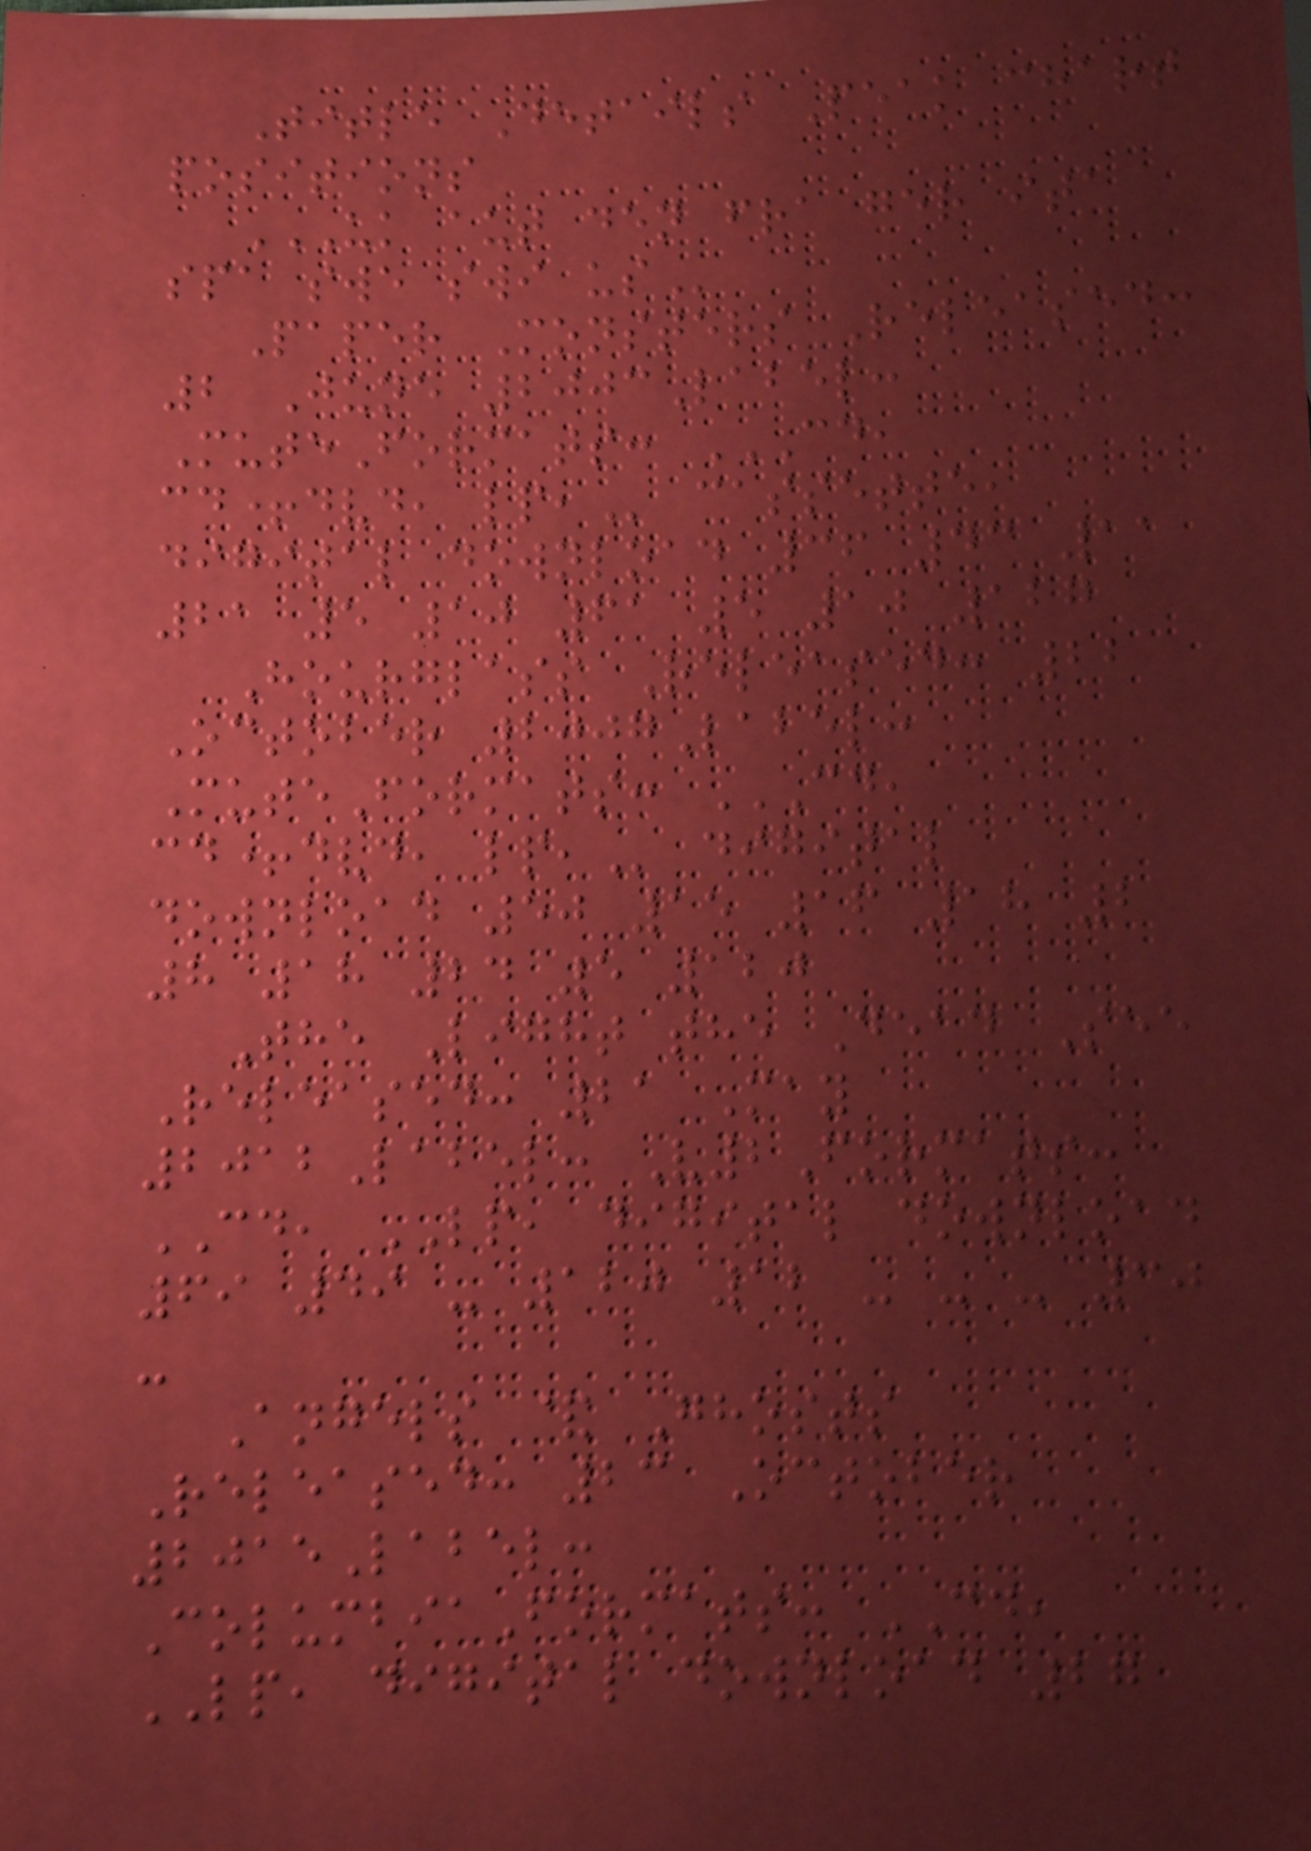Title Details Peak chart
positions
UK AUT DEN FRA GER ITA
SPA SWE SWI US
Paper Monsters Released:
2 June 2003Label:
MuteFormats: CD,
CD+DVD, LP, cassette,
digital download 36 43 11
21 5 10 61 5 10 127
Hourglass Released: 22
October 2007Label:
MuteFormats: CD,
CD+DVD, LP, digital
download 50 15 16 18 2
8 18 24 5 120
The Light the Dead See
Released: 21 May
2012Label: V2Formats:
CD, LP, digital download
69 49 - 120 12 - - - 30
-
Angels & Ghosts
Released: 23 October
2015Label:
ColumbiaFormats: CD,
LP, digital download 27
